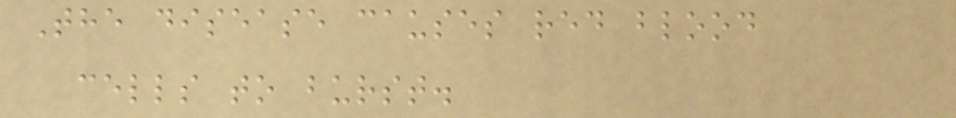The disease causes red blood
cells to burst.
